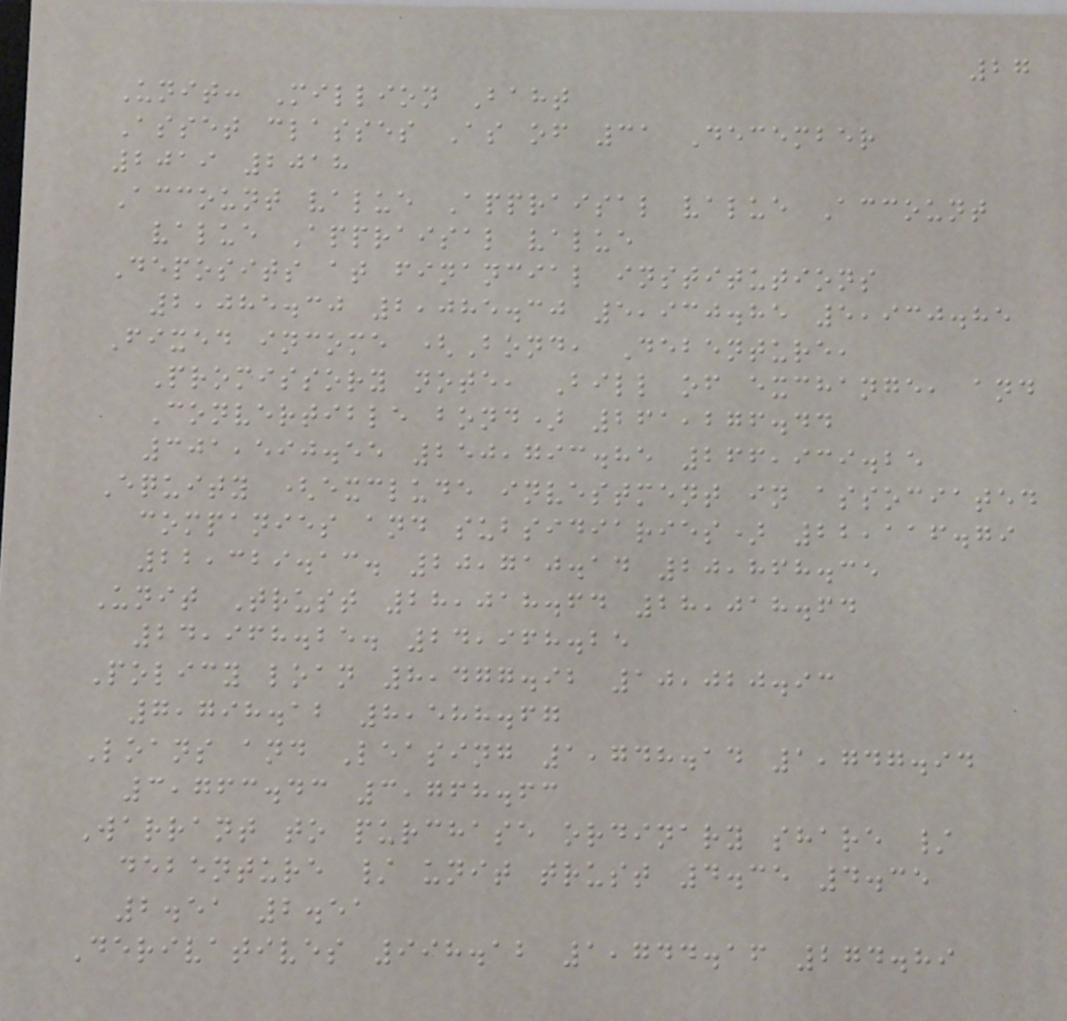27
Unit: Million Baht
Asset classes As of 31 December
2019 2018
Account value Appraisal value Account
value Appraisal value
Deposits at financial institutions
2,085.30 2,085.30 5,930.85 5,930.85
Fixed income (Bond, Debenture,
Promissory note, Bill of exchange, and
Convertible bond) 261,276.44
301,590.55 250,793.85 266,939.25
Equity (exclude investment in associated
companies and subsidiaries) 22,116.79
22,329.13. 20,710.14 20,868.35
Unit Trust 28,018.64 28,018.64
24,968.25. 24,968.25
Policy loan 8,477.92 10,020.93
7,798.12 8,588.67
Loans and Leasing 1,748.14 1,747.94
3,763.43 3,768.63
Warrant to purchase ordinary share /
debenture / unit trust 4.35 4.35
2.51 2.51
Derivatives 998.12 1,744.16 274.89
